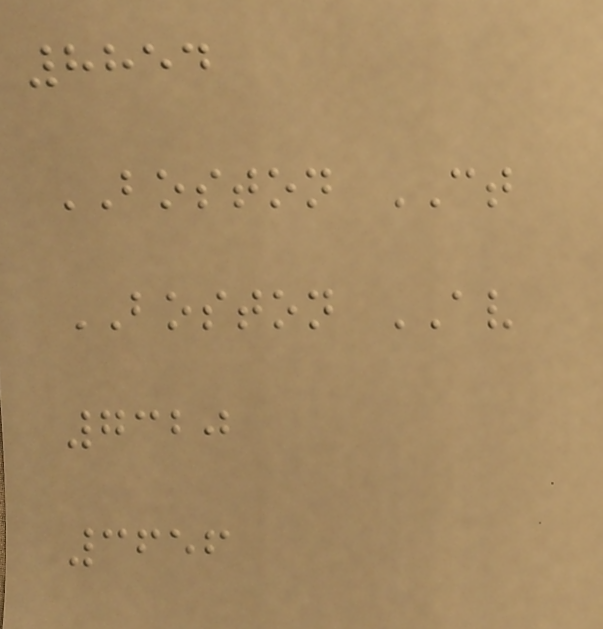8854
BOSTON CT
BOSTON AV
7320
3656
